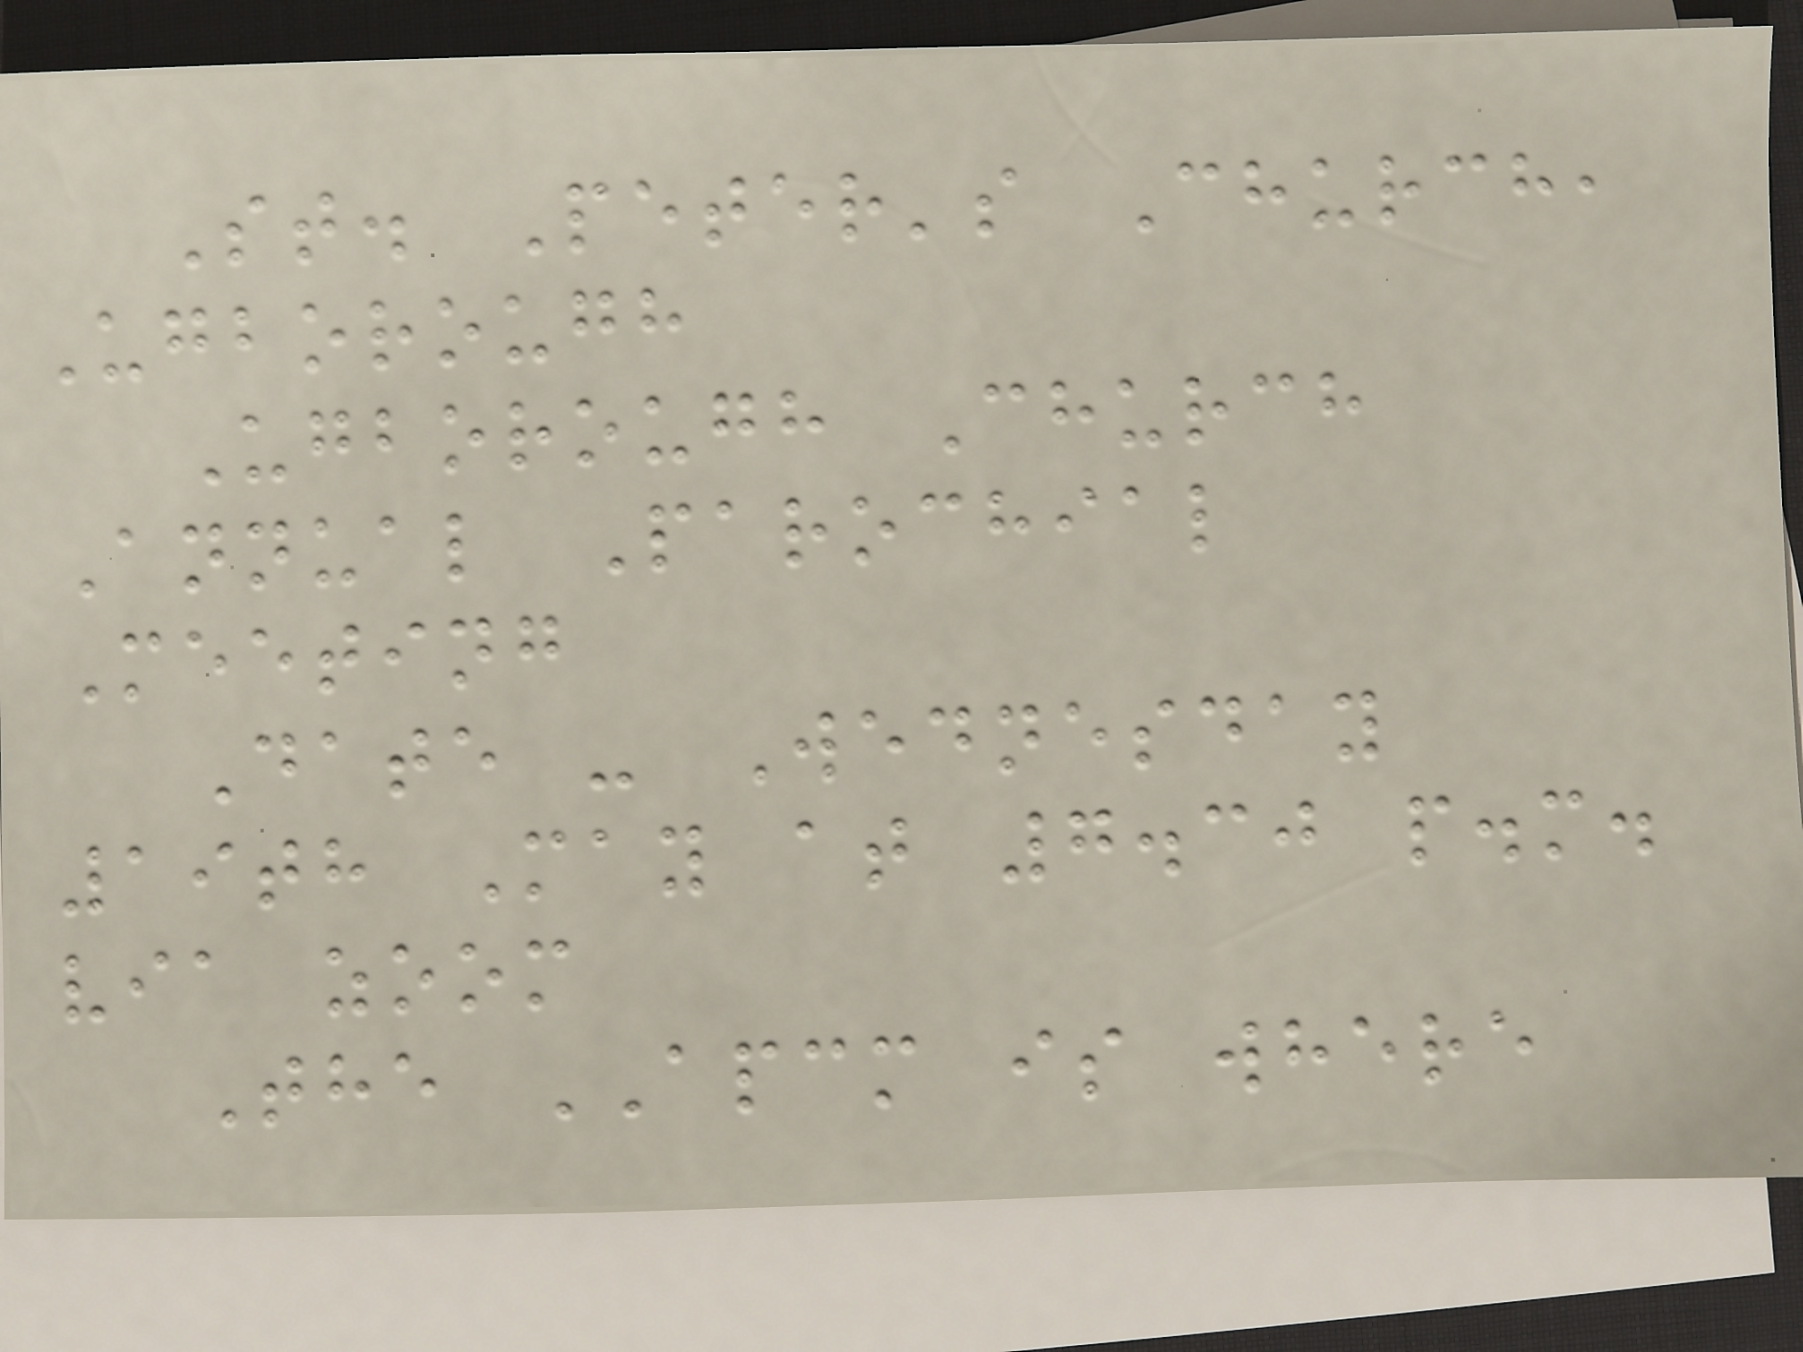St. Peter's Church,
Ugborough
Ugborough Church
Annual Parochial
Meeting
Date - Wednesday
19th May at 7.30 p.m.
via zoom
The APCM is where
